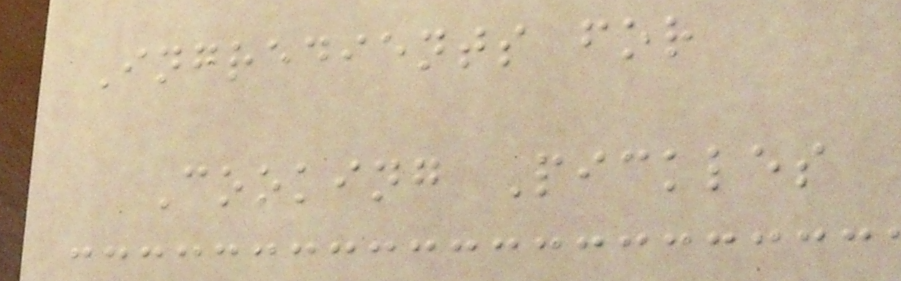Ingredients for
Cooking Pickles
